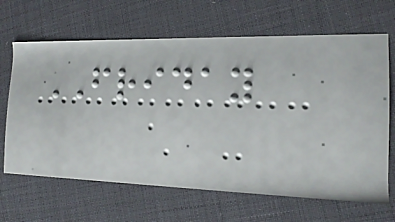FRIDAY
